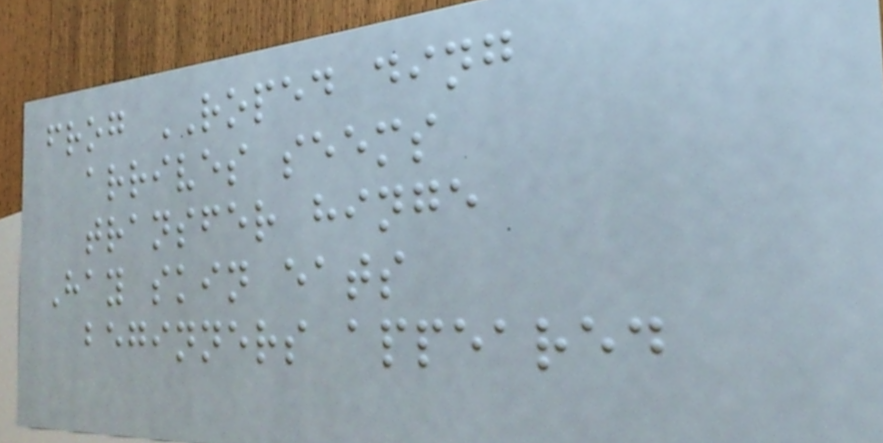frog ROPED ding
arrives seems
transfer hinge
Hay skin eats
beginners appeared
